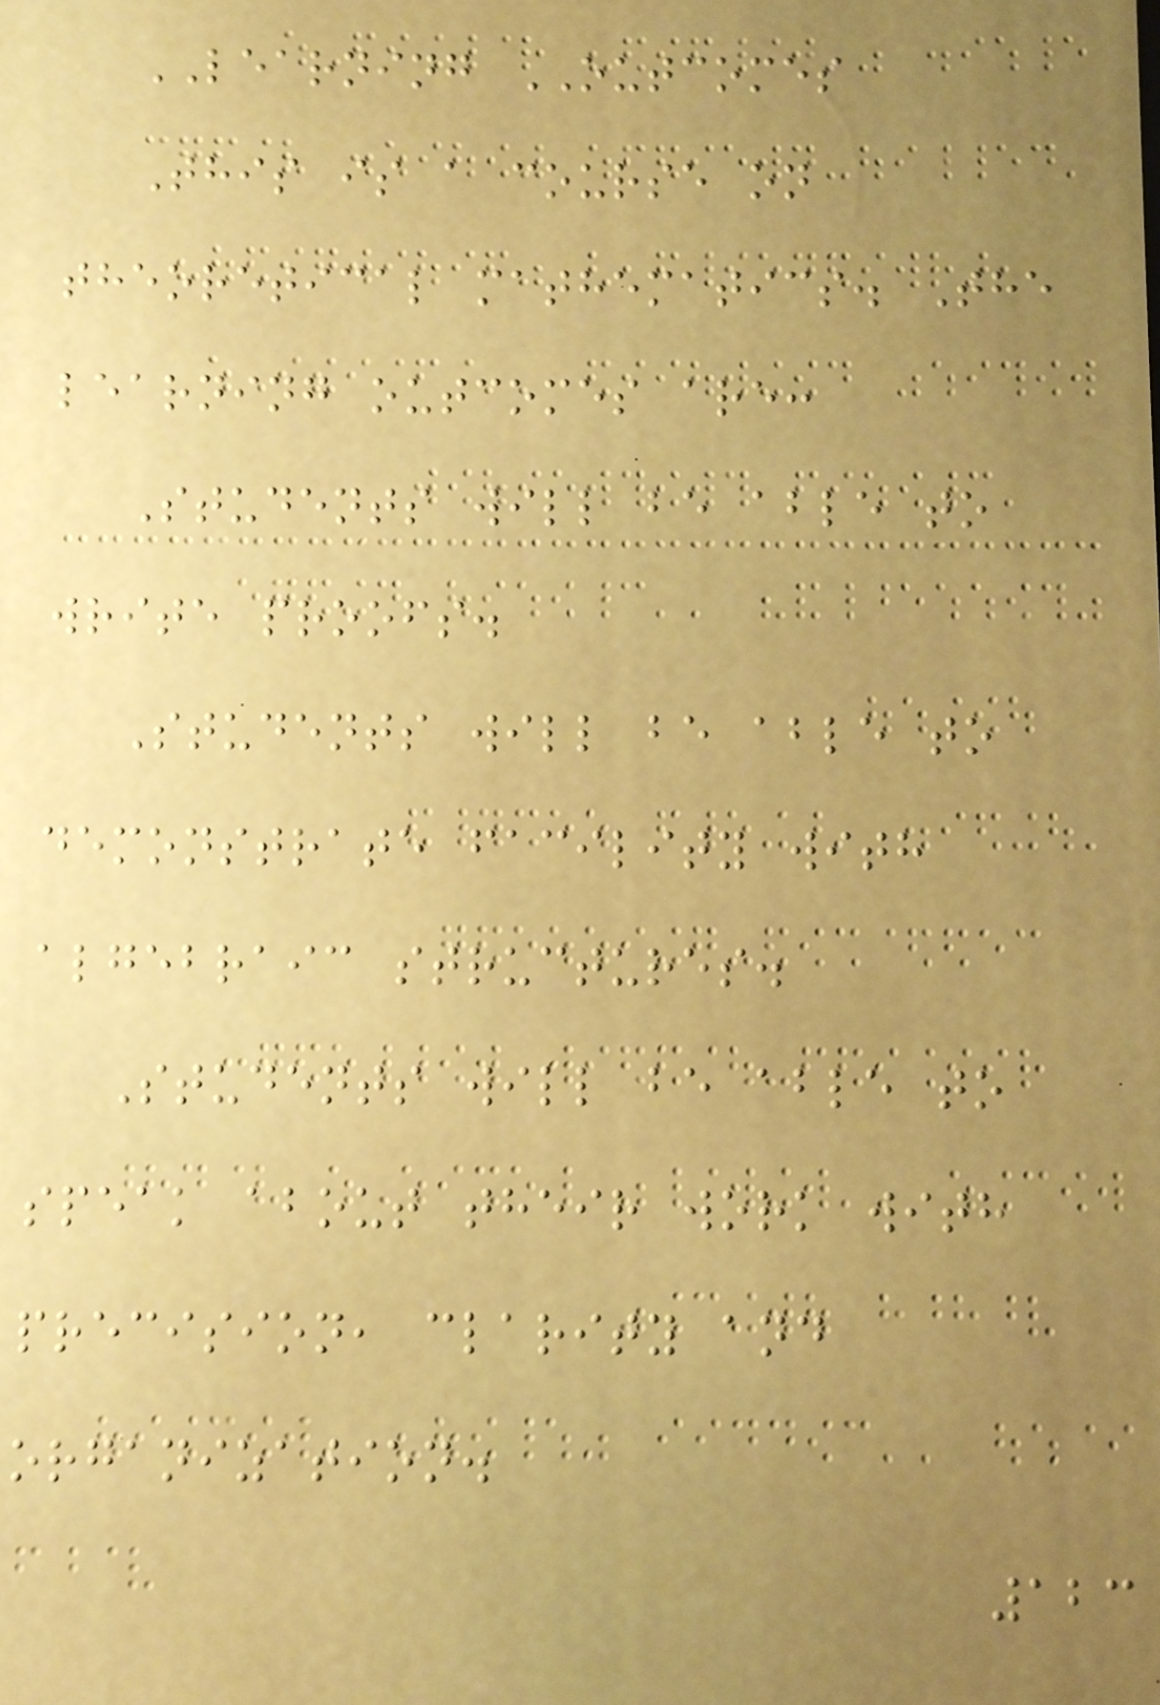LEARNING OUTCOMES
This is a course on
theoretical mathematics. The
learning outcomes are:
Students will be able to
write proofs.
Students will be able to
demonstrate facility with
algebraic structures.
Students will be able to
speak about their work with
precision, clarity and
organization.
123
